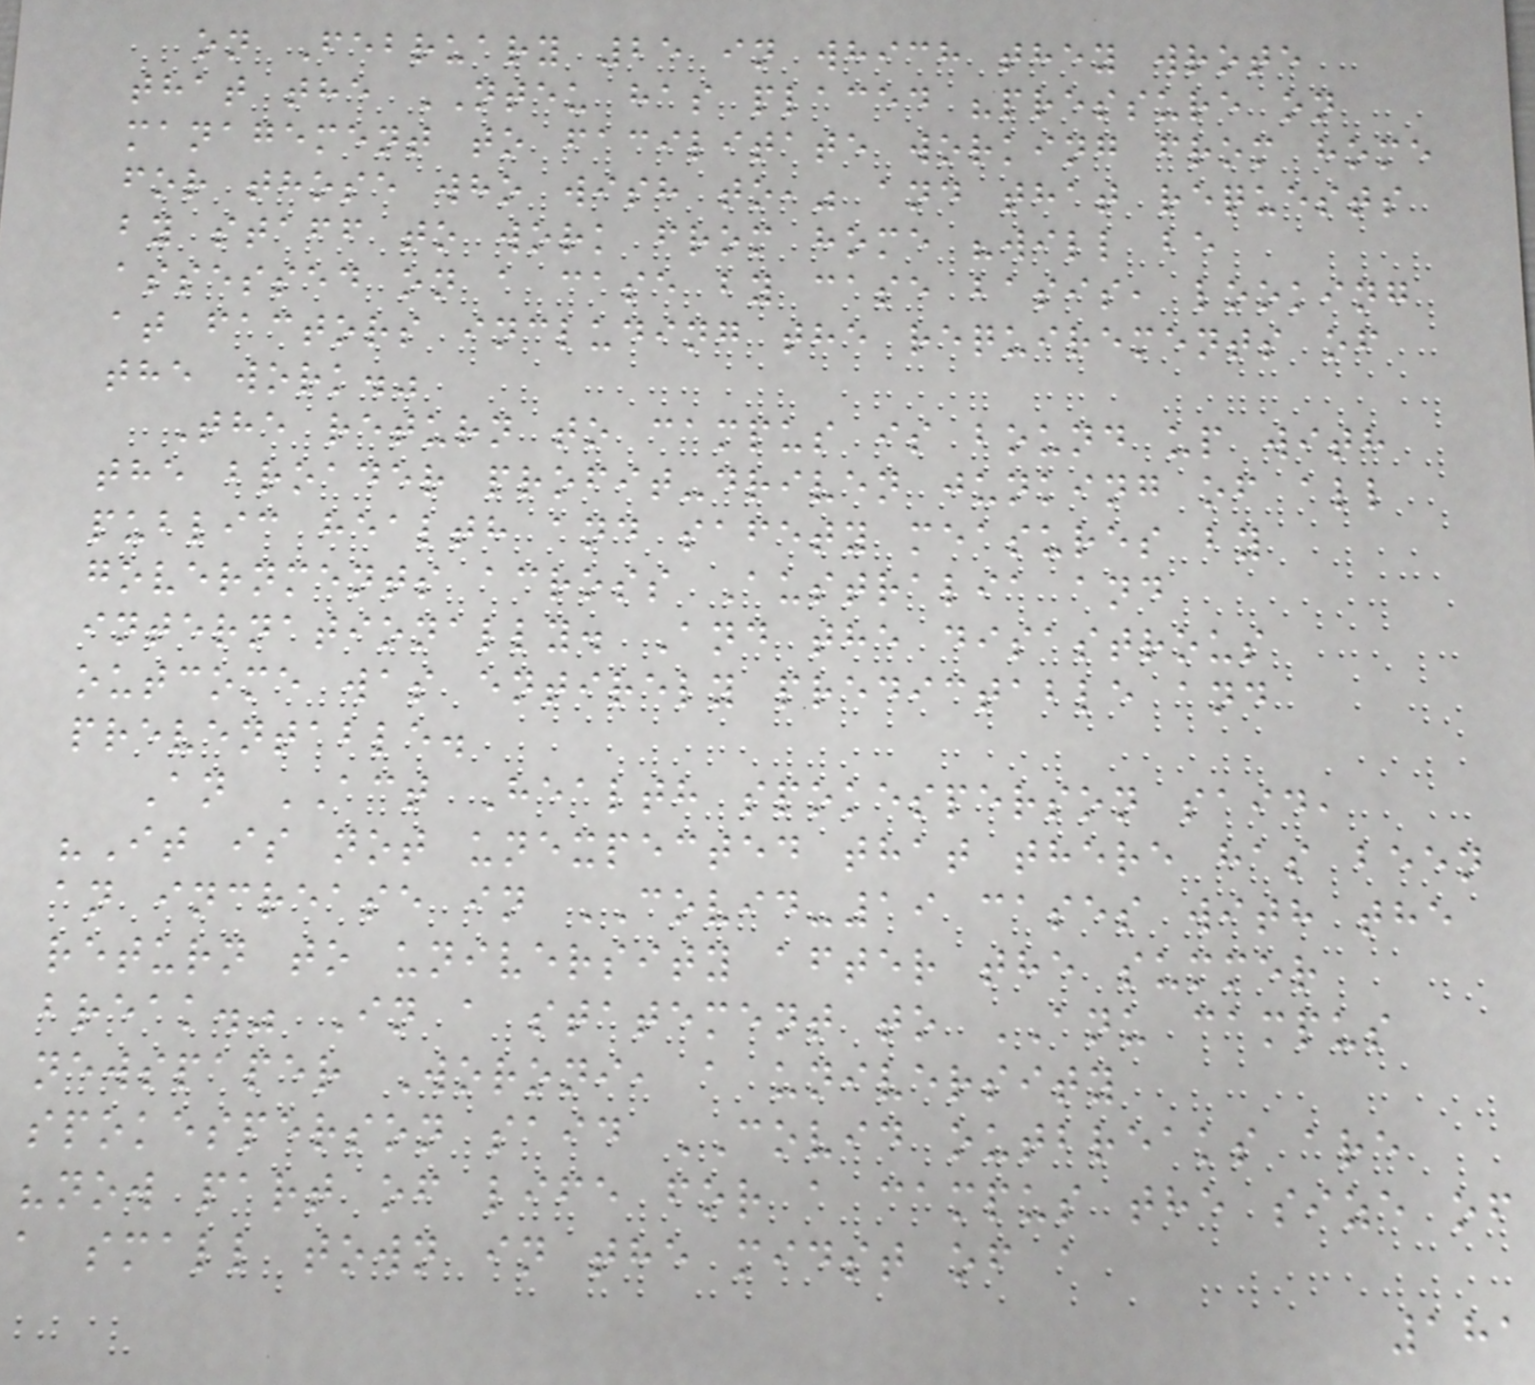on February 25 in which they wrote
that the NTEU has placed "pressure on
management to facilitate working from home
for those who wish to," and that requests
by staff to work from home "will be
assessed on a case by case basis, looking
at factors including the requirements of
the work."
The return to campus is bound up with
the broader profit-driven junking of all
public health and safety measures by
governments across Australia and
internationally. And the disastrous
outcome was entirely predictable and
preventable.
An ACT Health spokesperson said,
"It is not unexpected that there has been
an increase in COVID-19 cases with the
return to university after the summer
break." In a statement to ANU campus
newspaper Woroni, a university
spokesperson said COVID outbreaks are
"now part of life for a campus the size of
a small town in the midst of a
181
